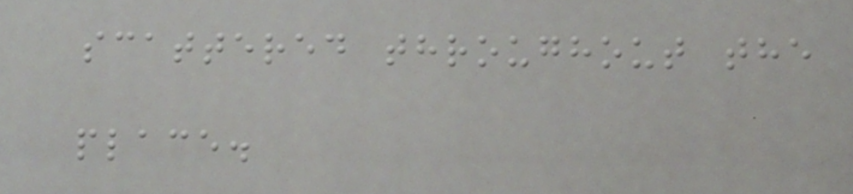scattered throughout the
place.
